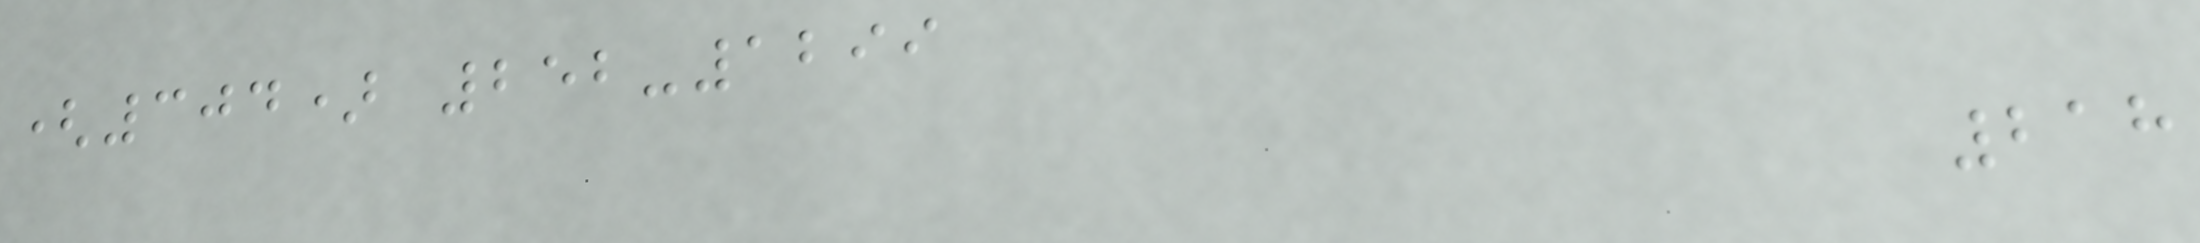(304) 252-1299
218
